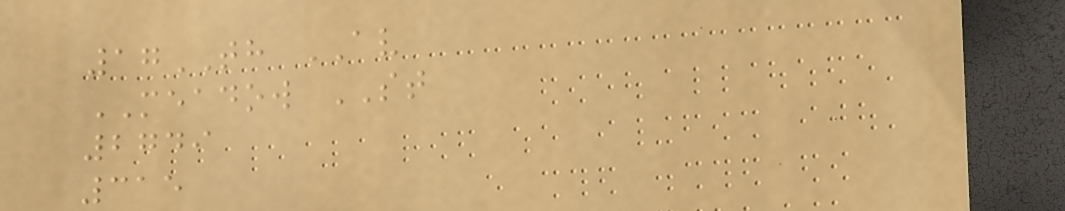17TH AV
MEADOW ST
2749
315
